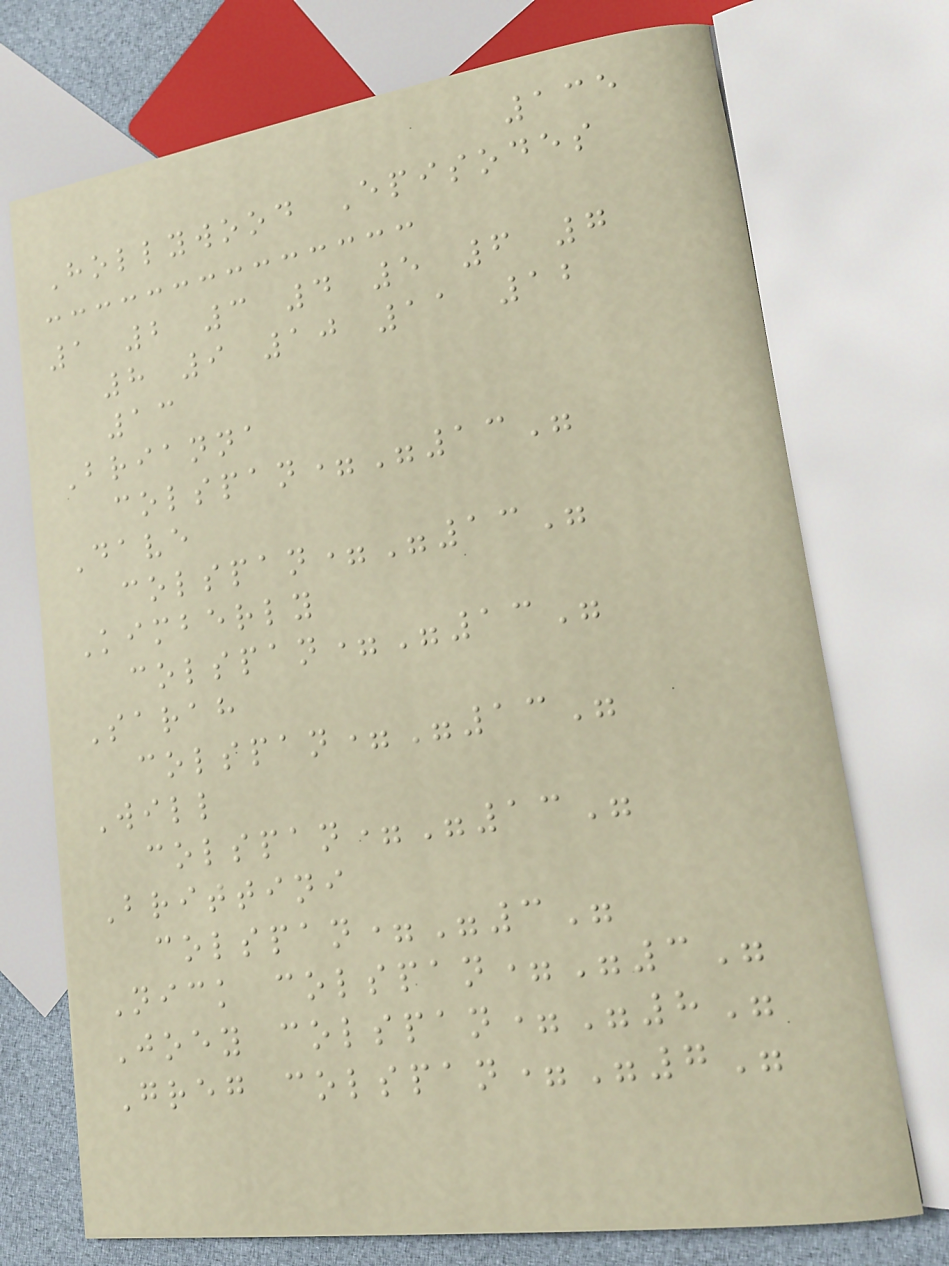135
Hollywood Episodes
1 2 3 4 5 6 7
8 9 10 11 12
13
Brianna
colspan="13"
Dave
colspan="13"
Kimberly
colspan="13"
Sarah
colspan="13"
Will
colspan="13"
Brittini
colspan="3"
Nick colspan="3"
Joey colspan="8"
Greg colspan="7"
